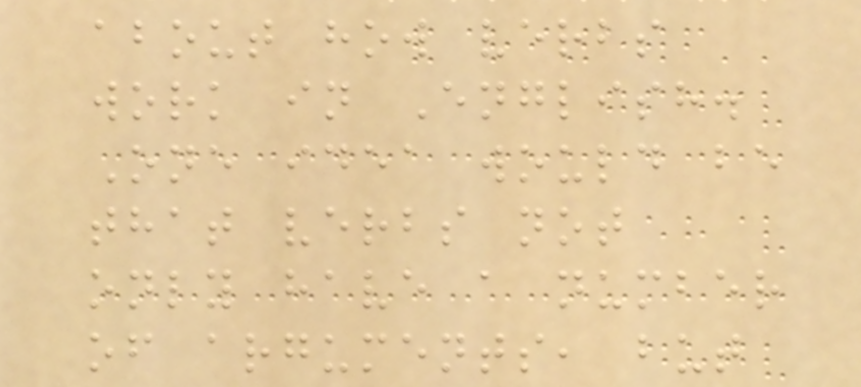about how verbs
work in English.
One idea would be
that verbs not
only have a number
of arguments, but
